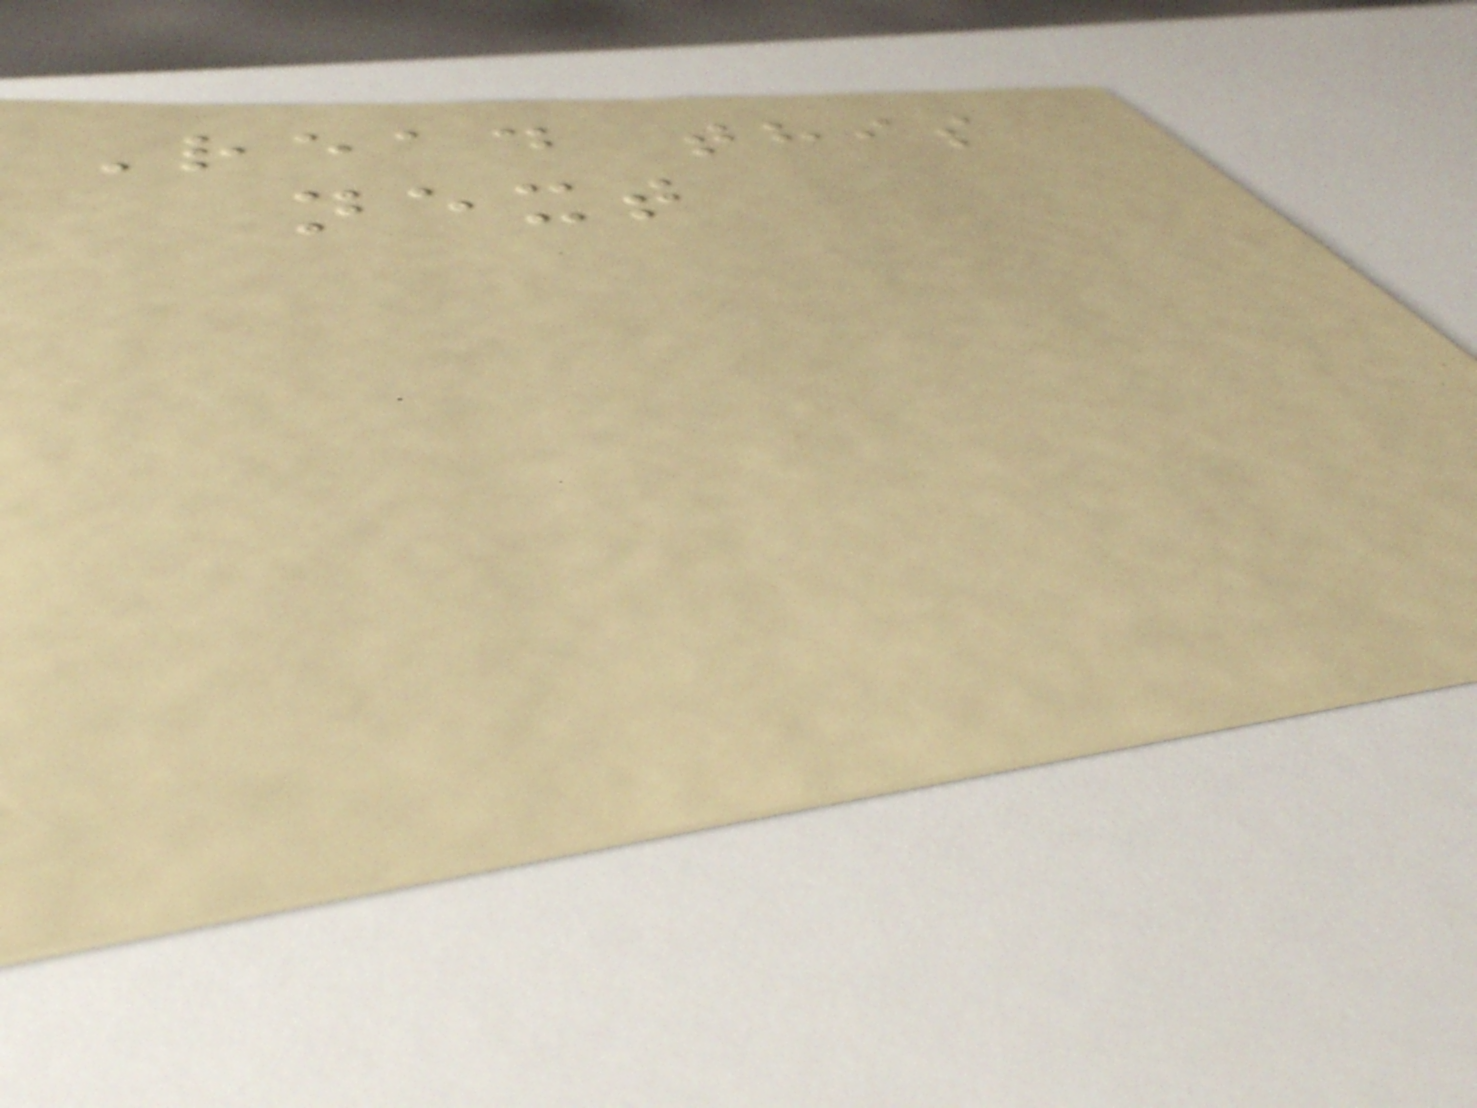Read this
next
